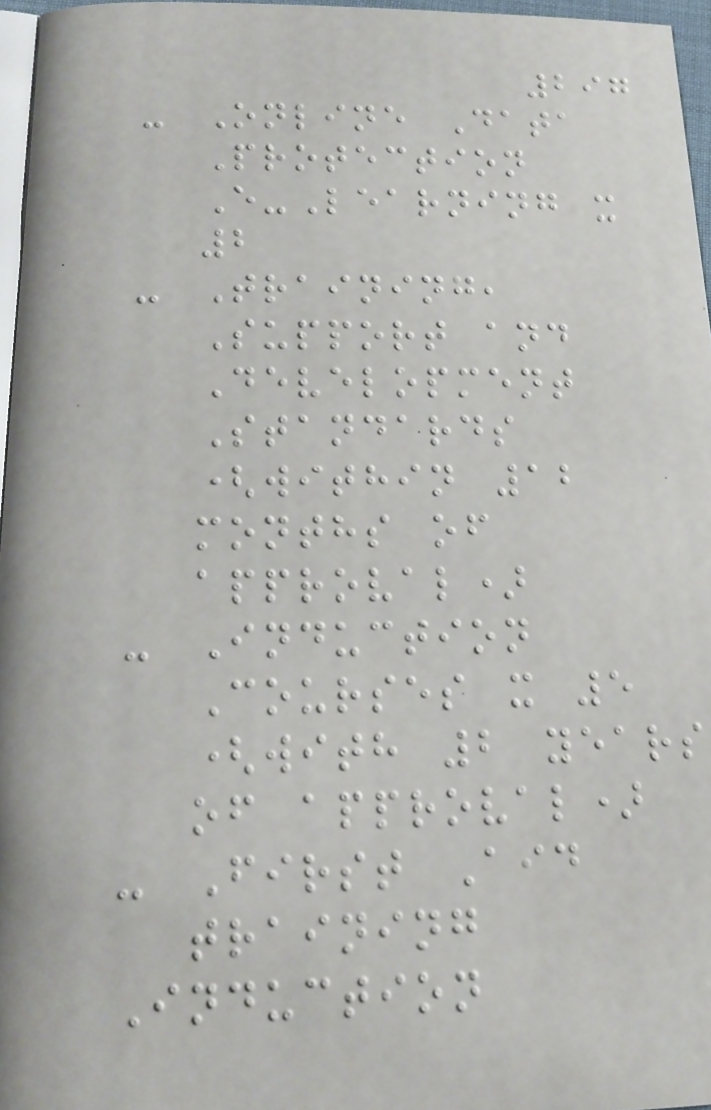297
- Online Data
Protection
E-Learning x
2
- Training,
Support and
Development
Standards
(within 12
months of
approval)
- Induction
Courses x 5
(with 2 years
of approval)
- First Aid
training
Induction
